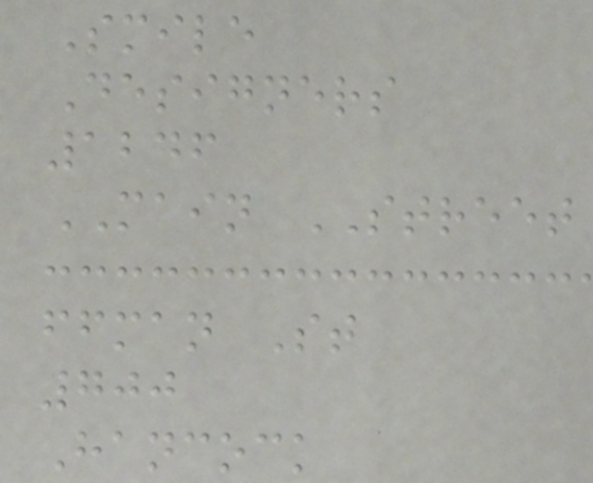Smile
Designers
1246
MAIN STREET
ffman St
700
Hancock
